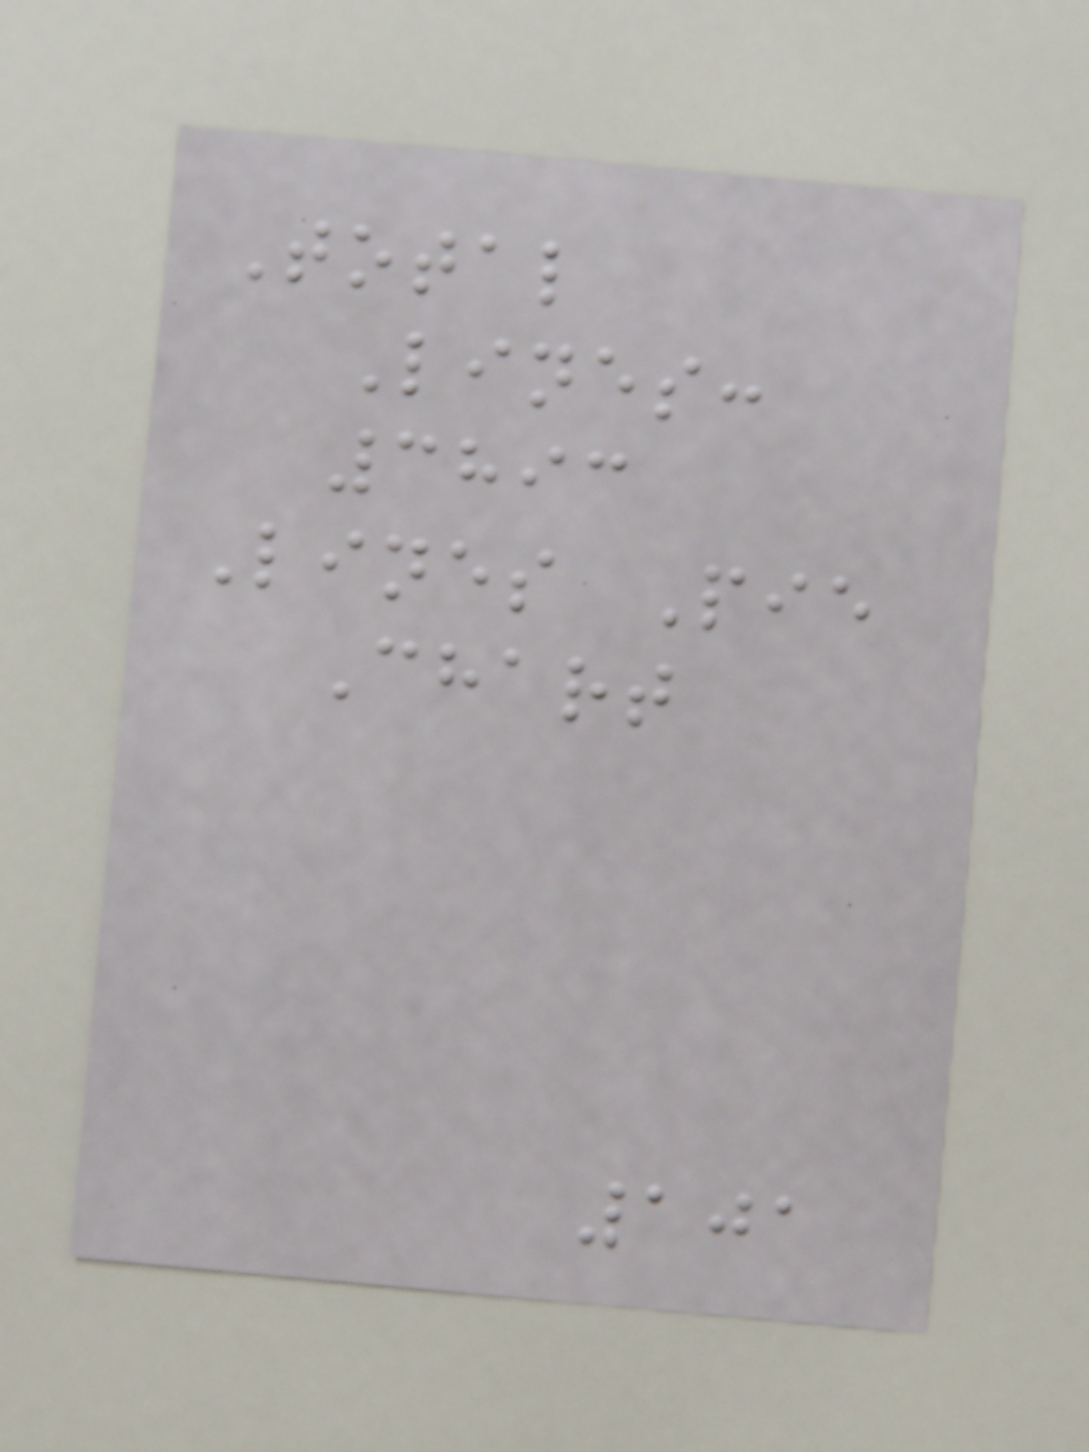Total
Lines:
3893
Lines Pie
Chart
101
